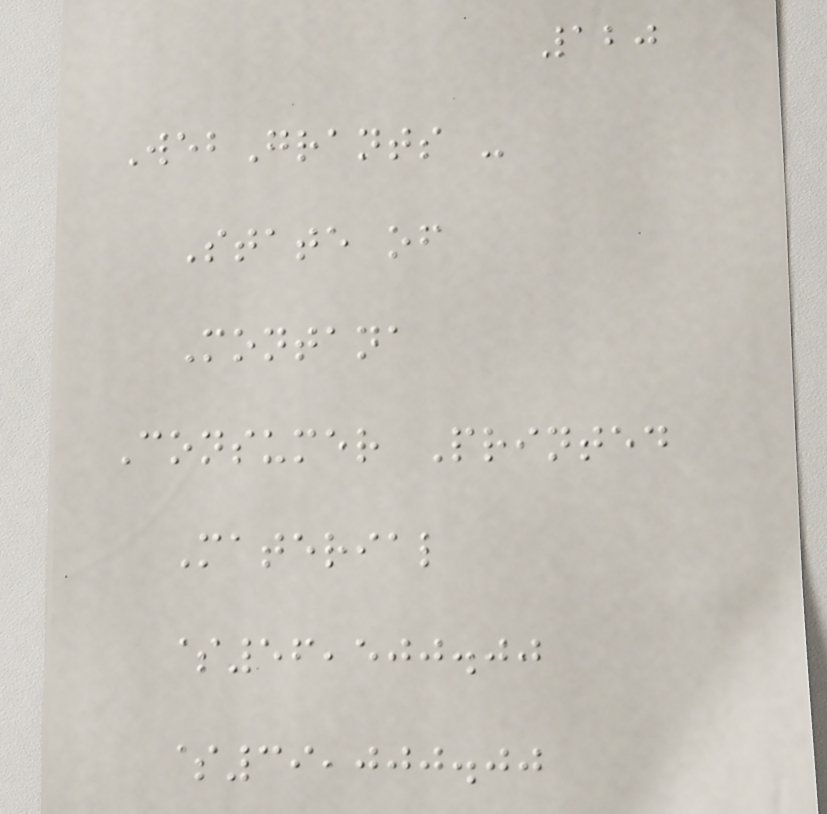120
WebGrants -
State of
Montana
Consumer Printed
Material
$56,500.00
$39,000.00
